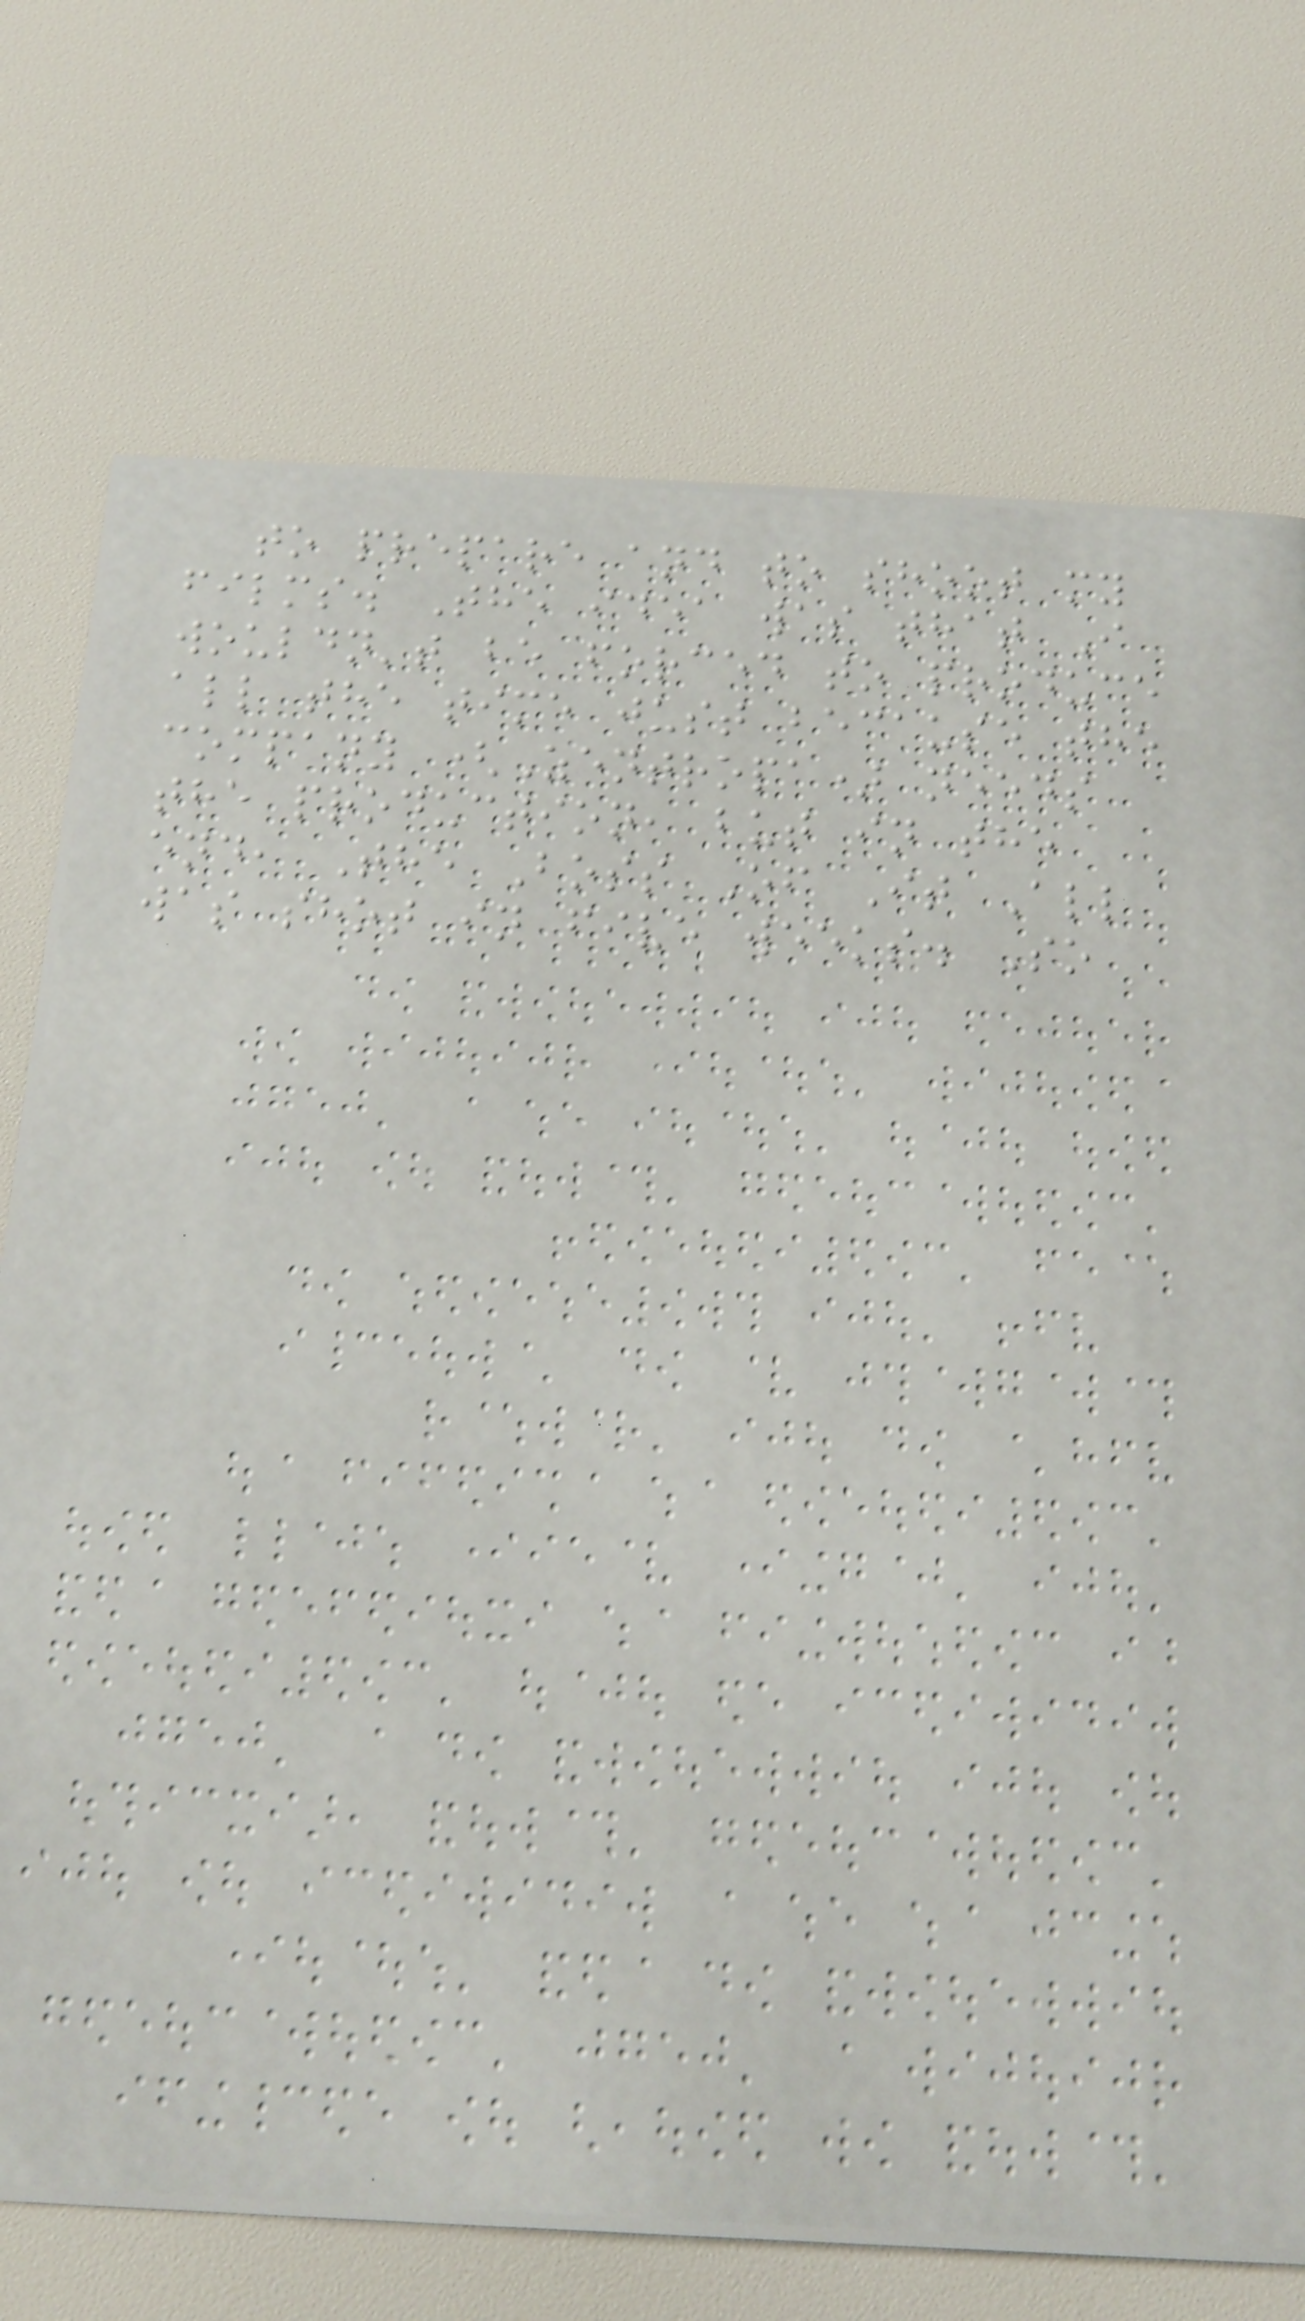to prepare and to shoot my
films. The idea was that I
wouldn't be forced to produce
all the time just because the
company (Zentropa) needs
the production, but in the
end, The Boss Of It All
was shot in five weeks. So
